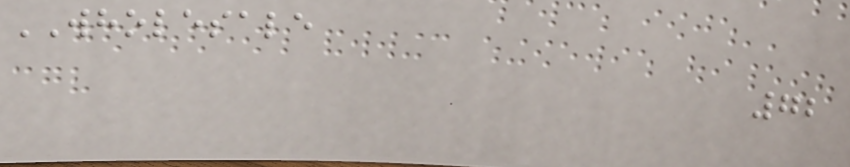WHOLESALE
72
